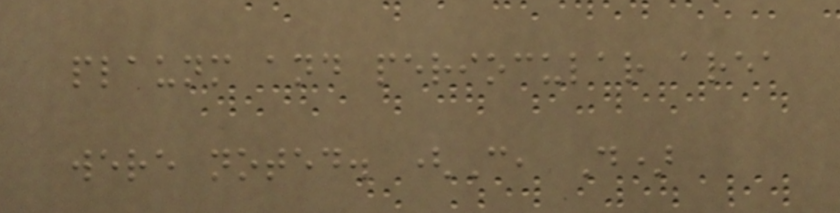plaunm and periocular area
were noted. (C, D)
